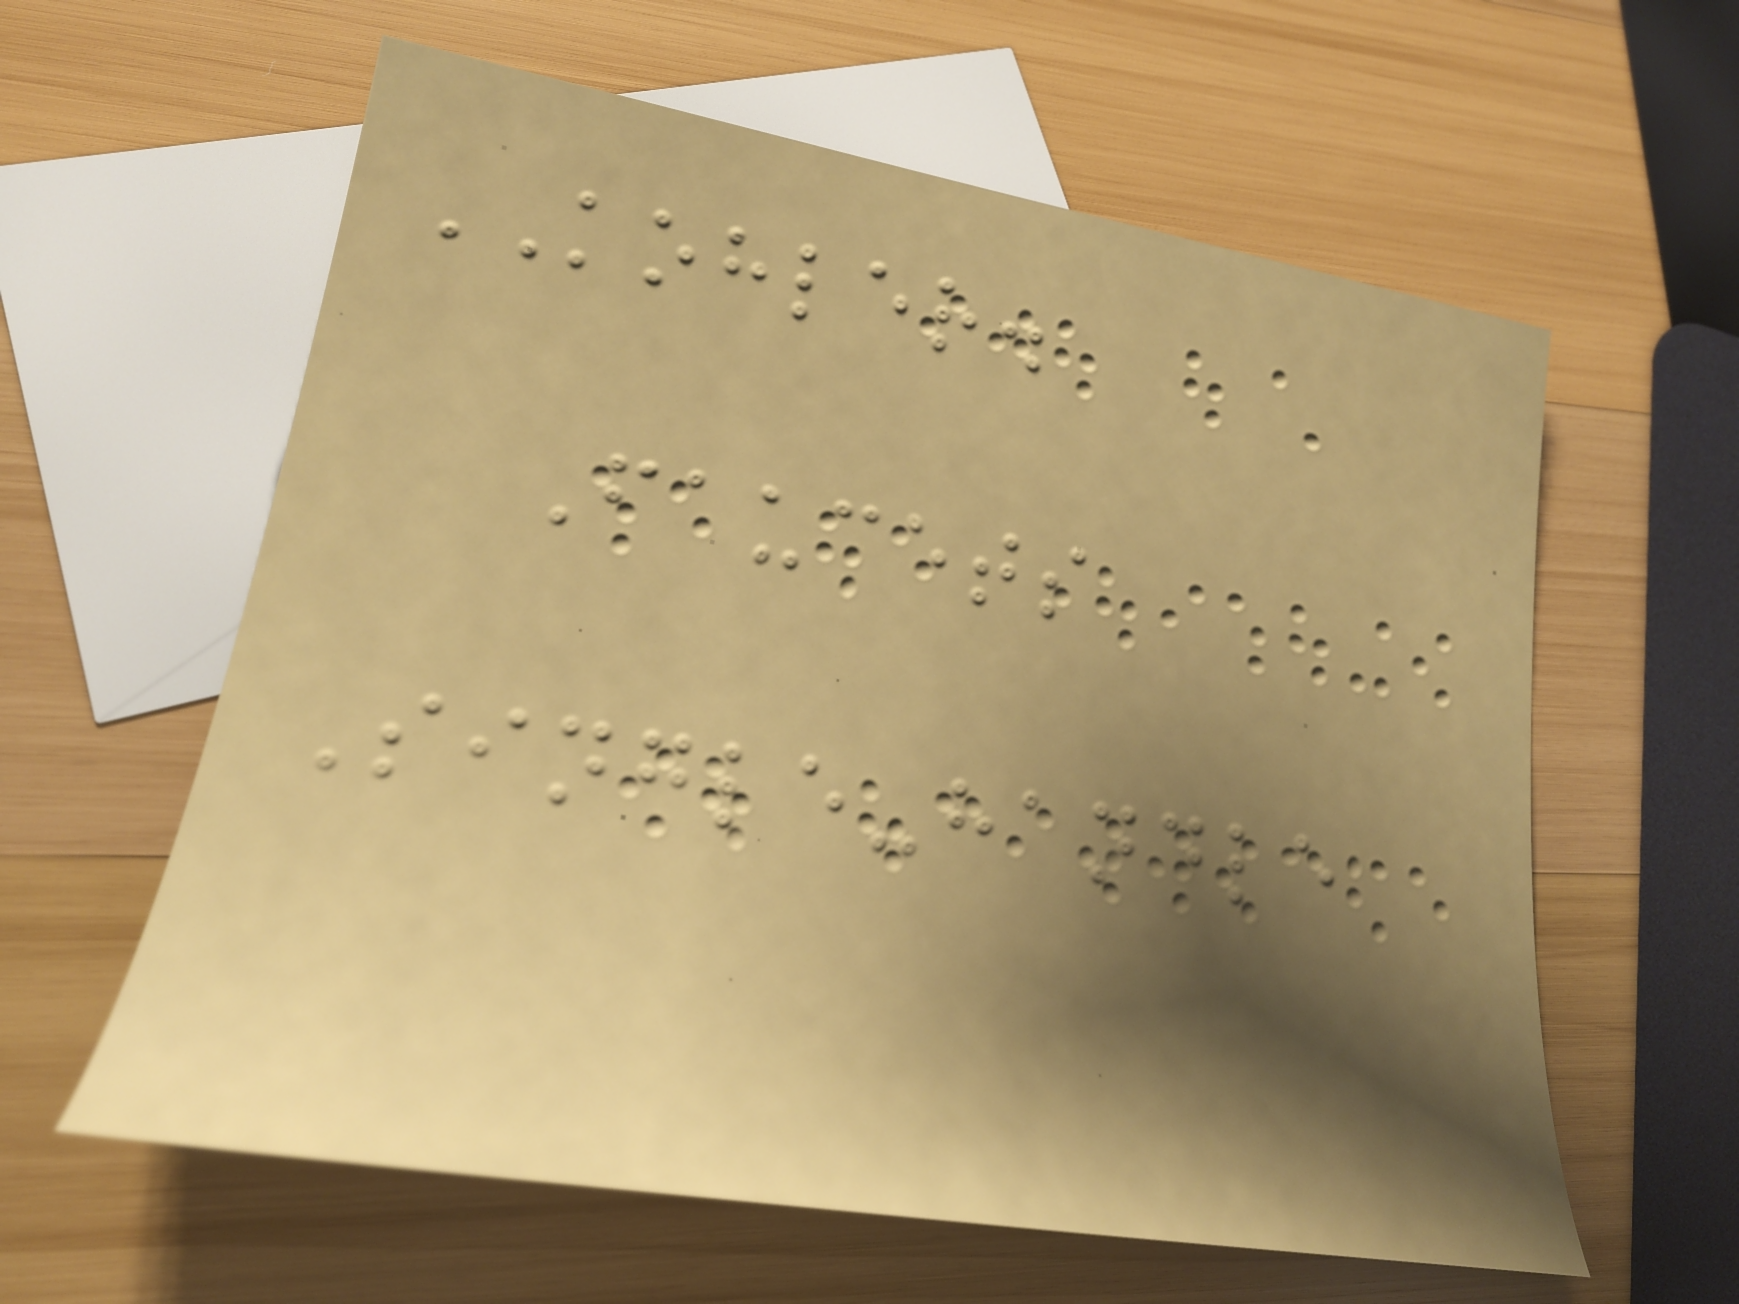KOHLER.
Faucets
Single-handle
